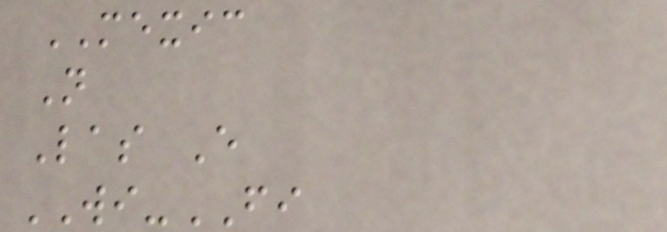MEXIC
N
Las E
WI-FI
